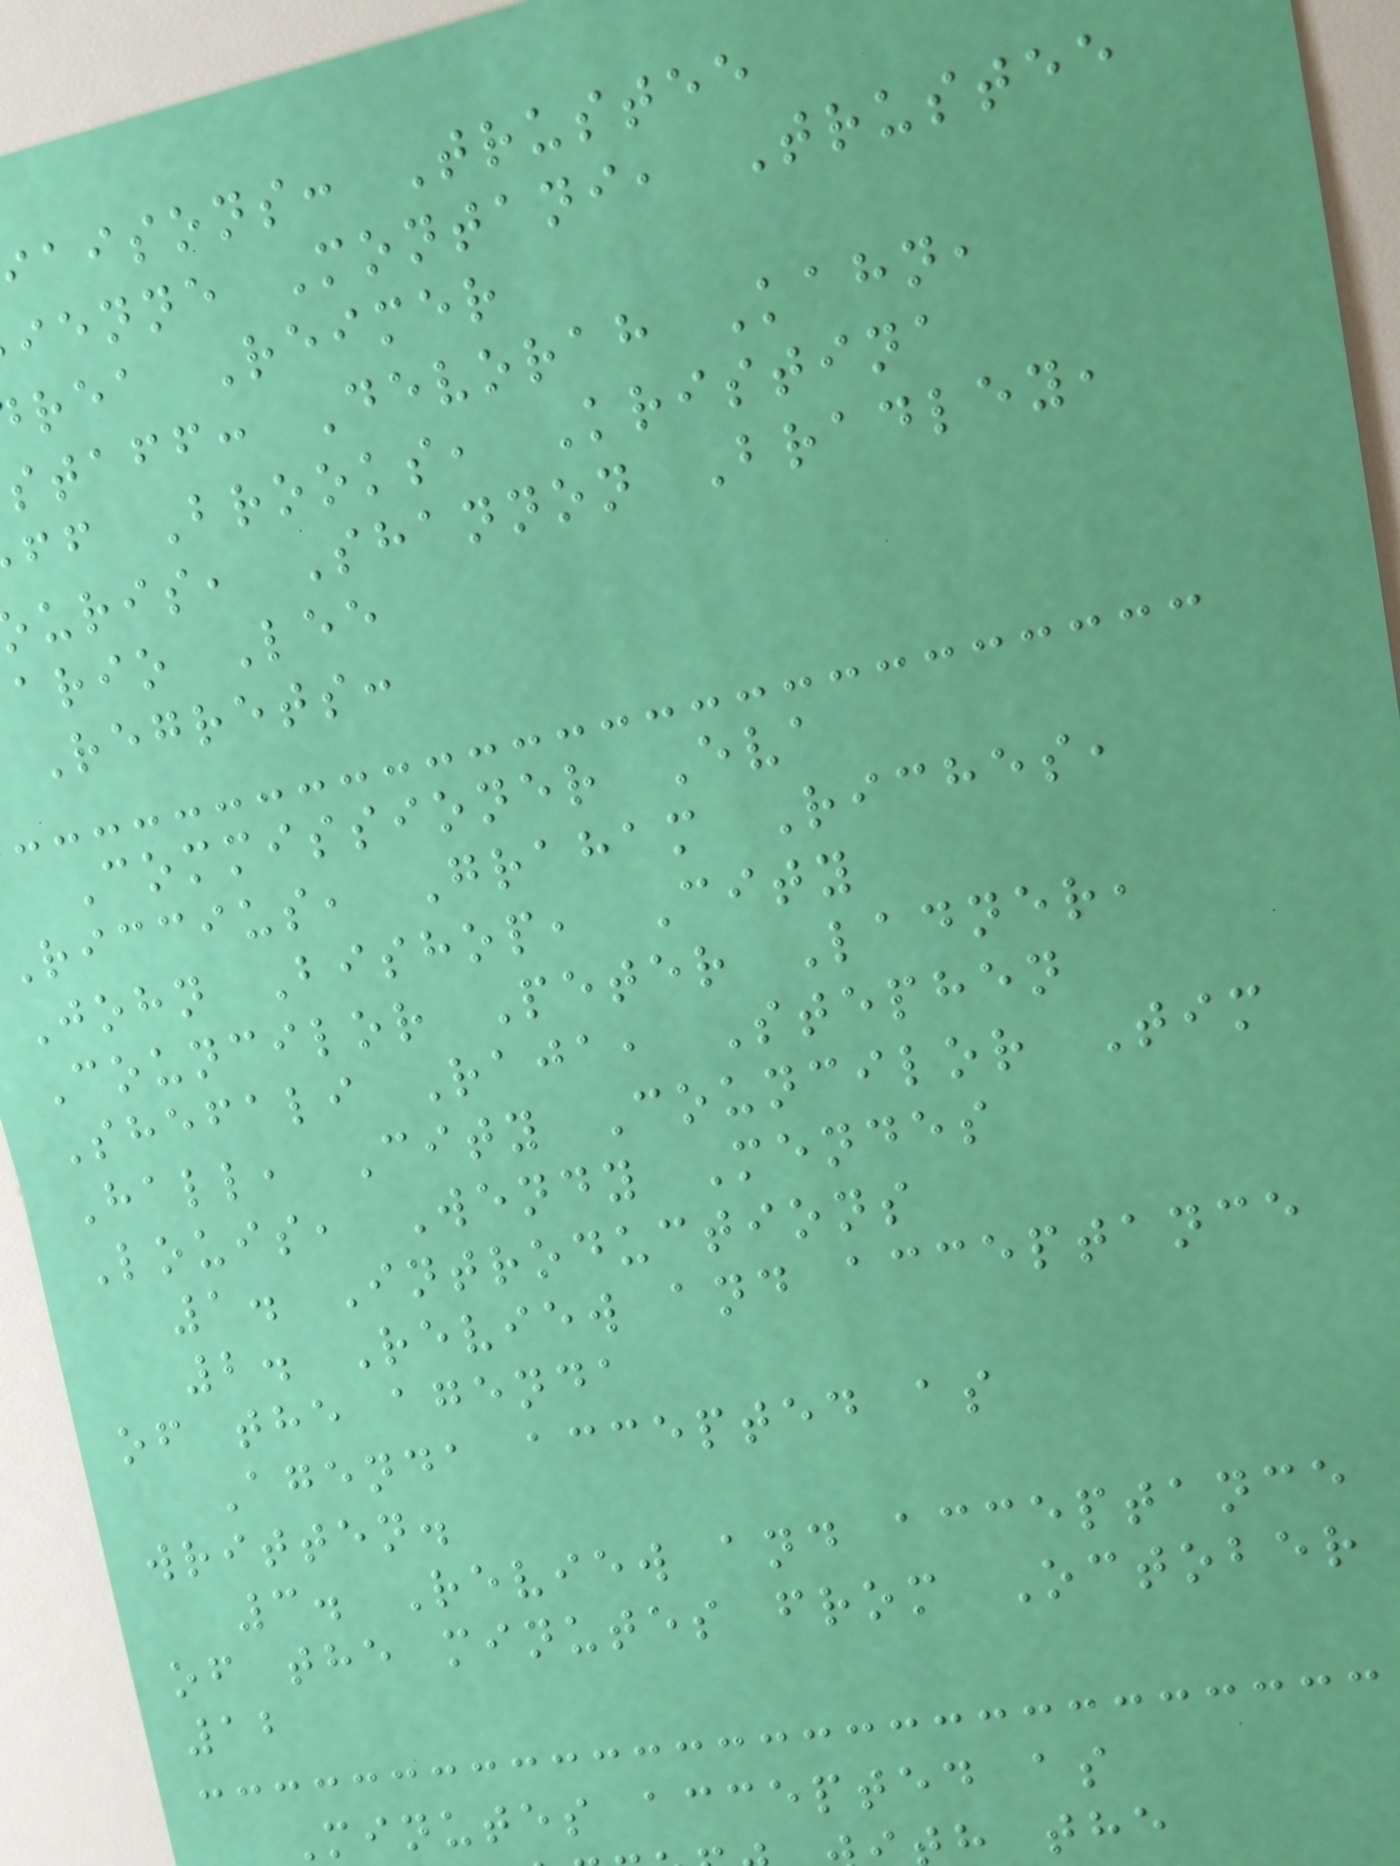aisons: Trustee
ienne Montani, Trustee
rea Reimer
staff: Devorah Kahn,
ff Brooks, Kristina
uris, Shannon Bradley,
ario Lee
Regrets:
Commissioner Eva
riccius, Graham Riches,
John Bishop, City
Councilor Peter Ladner,
Shefali Raja, Stephen
Hall, City Councilor Tim
Louis, Wendy Mendes
1. Introductions
2. Review and acceptance
of the agenda
Agenda accepted as
written.
3. Review and acceptance
of the minutes from October
12
Minutes accepted as
